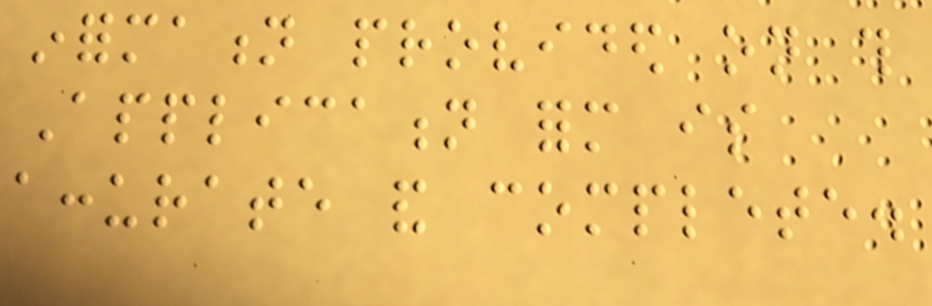information provided on this
Application form is
accurate and complete.
